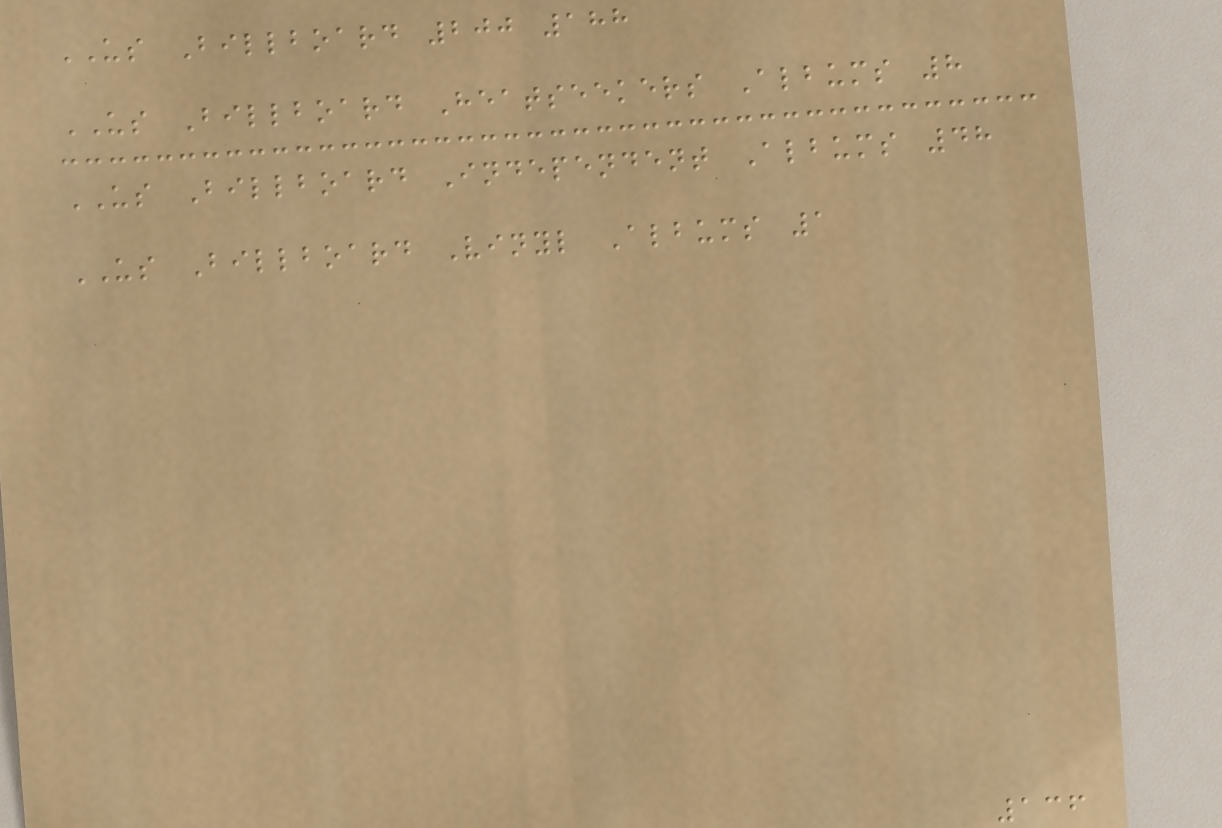US Billboard 200 188
US Billboard Heatseekers Albums 8
US Billboard Independent Albums 48
US Billboard Vinyl Albums 1
136
